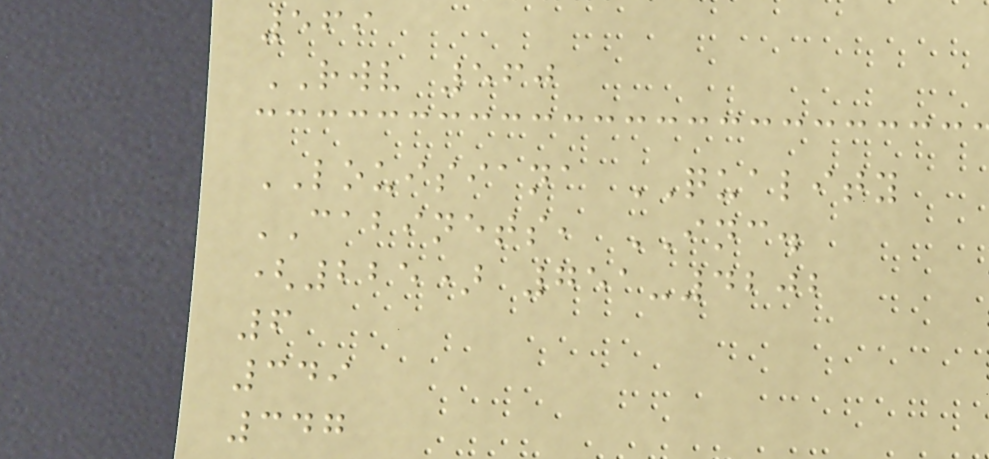569
RWV 560
LOUISIANA QUALITY
CABINETS, INC.
(225) 751-4202
6
349
347
